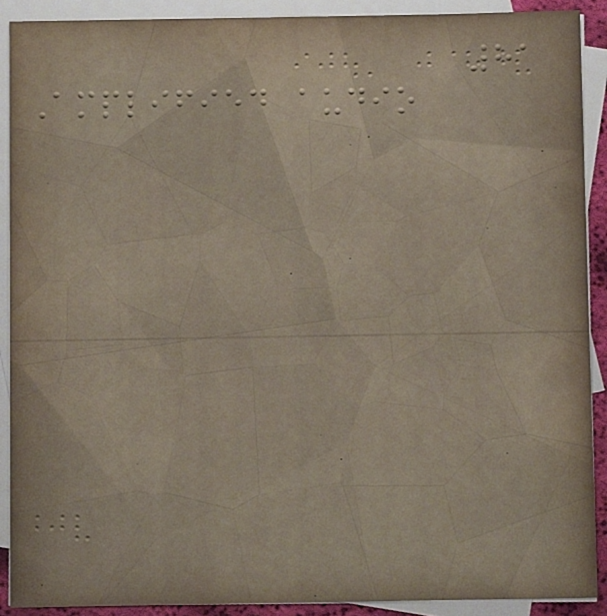81
Amplified audio
